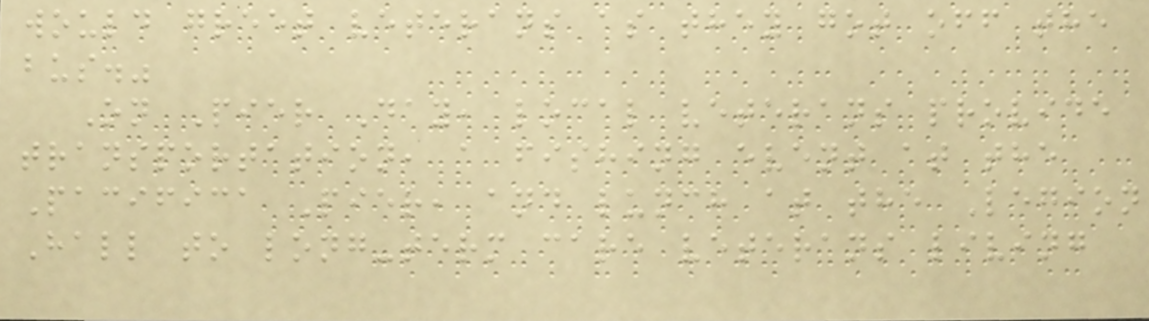would greet veterans as they got off the
bus."
On Pier Day, local veterans provide
transportation, a fishing event at the
Pacifica Pier, and lunch at the Legion
Hall to long-term care veterans living
